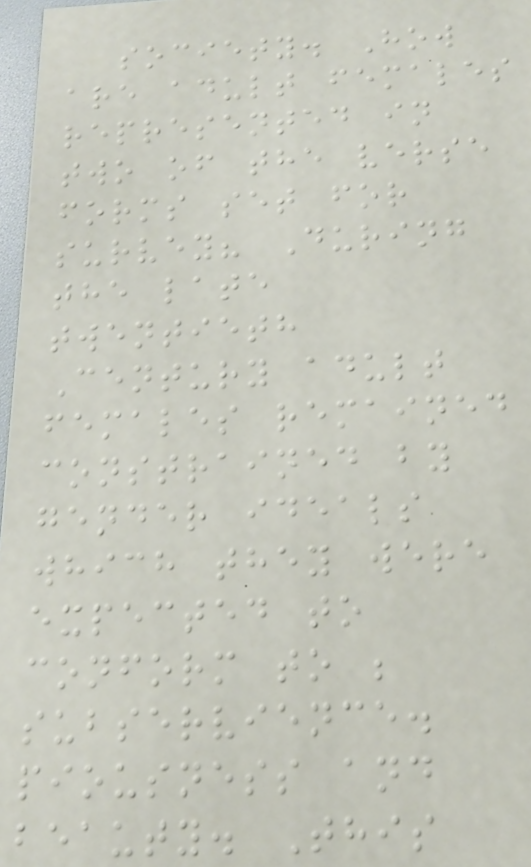society. How
are adult females
represented in
two of the verse
forms set for
survey? During
the late
twentieth
Century adult
females remained
constrained by
gender ideals
which they were
expected to
conform to ;
subservience.
piousness and
beauty. This
